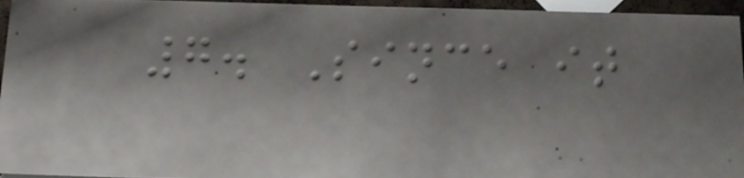7. Since it
